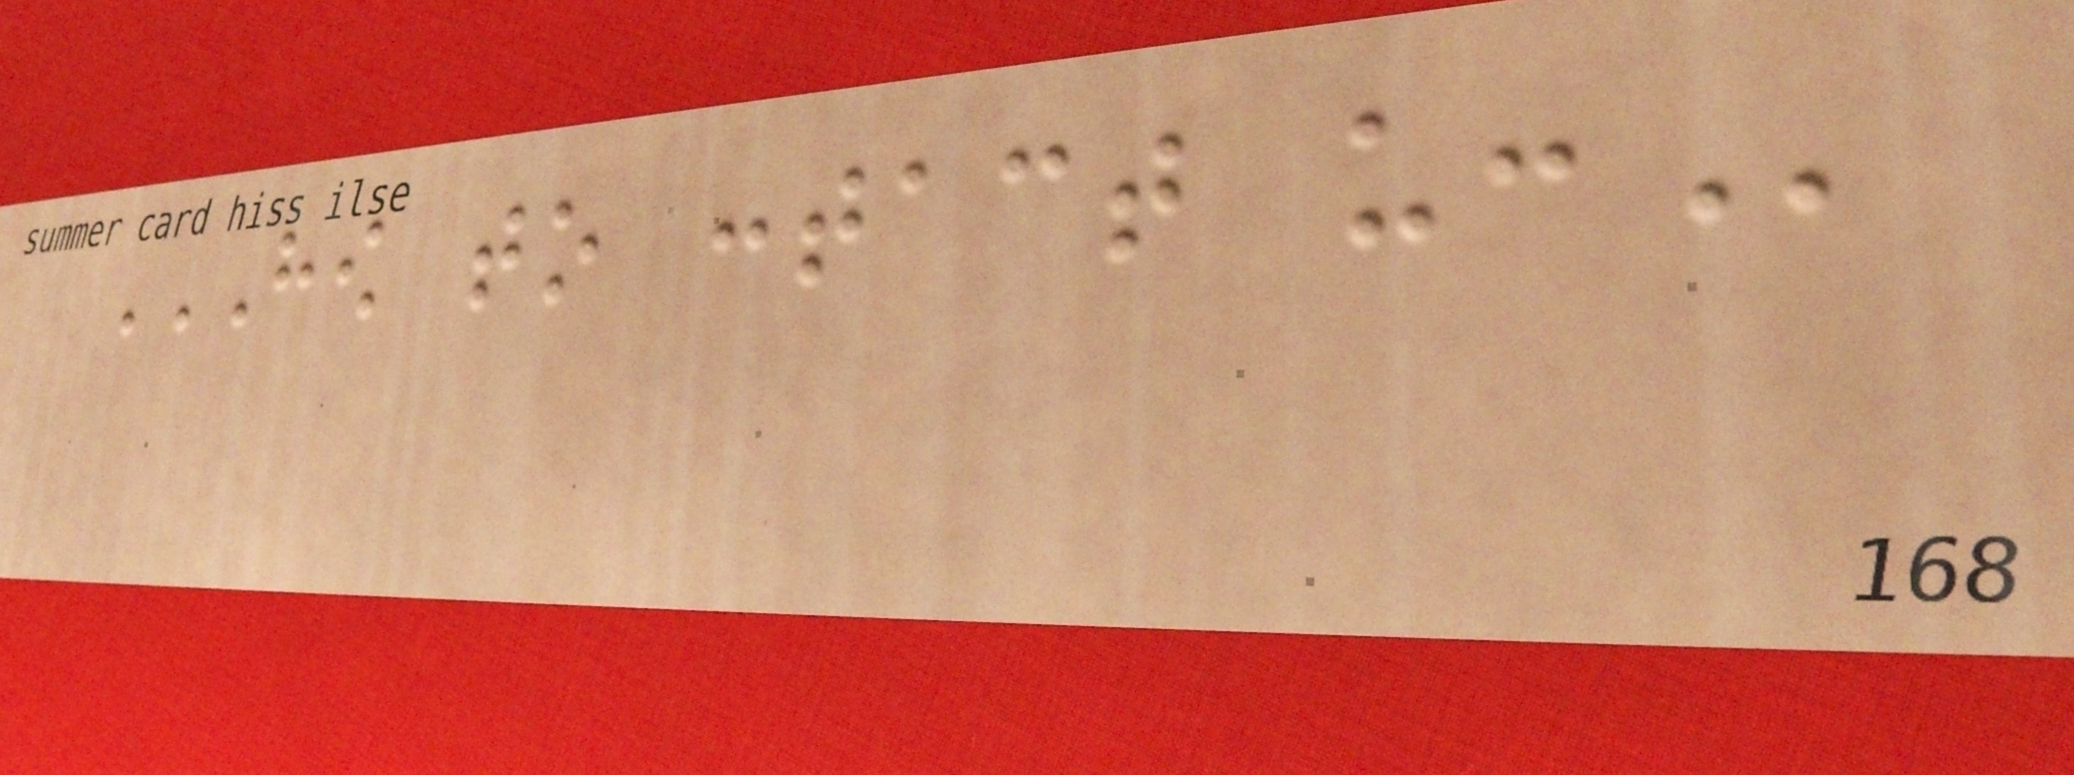HOW TO CONTACT US:
